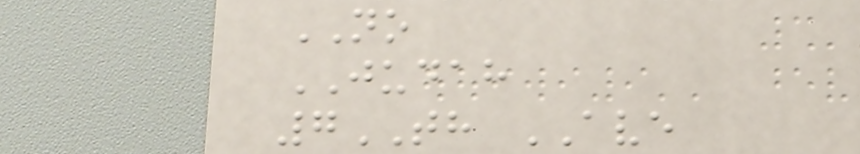NO
JUDAH
7TH AVE
